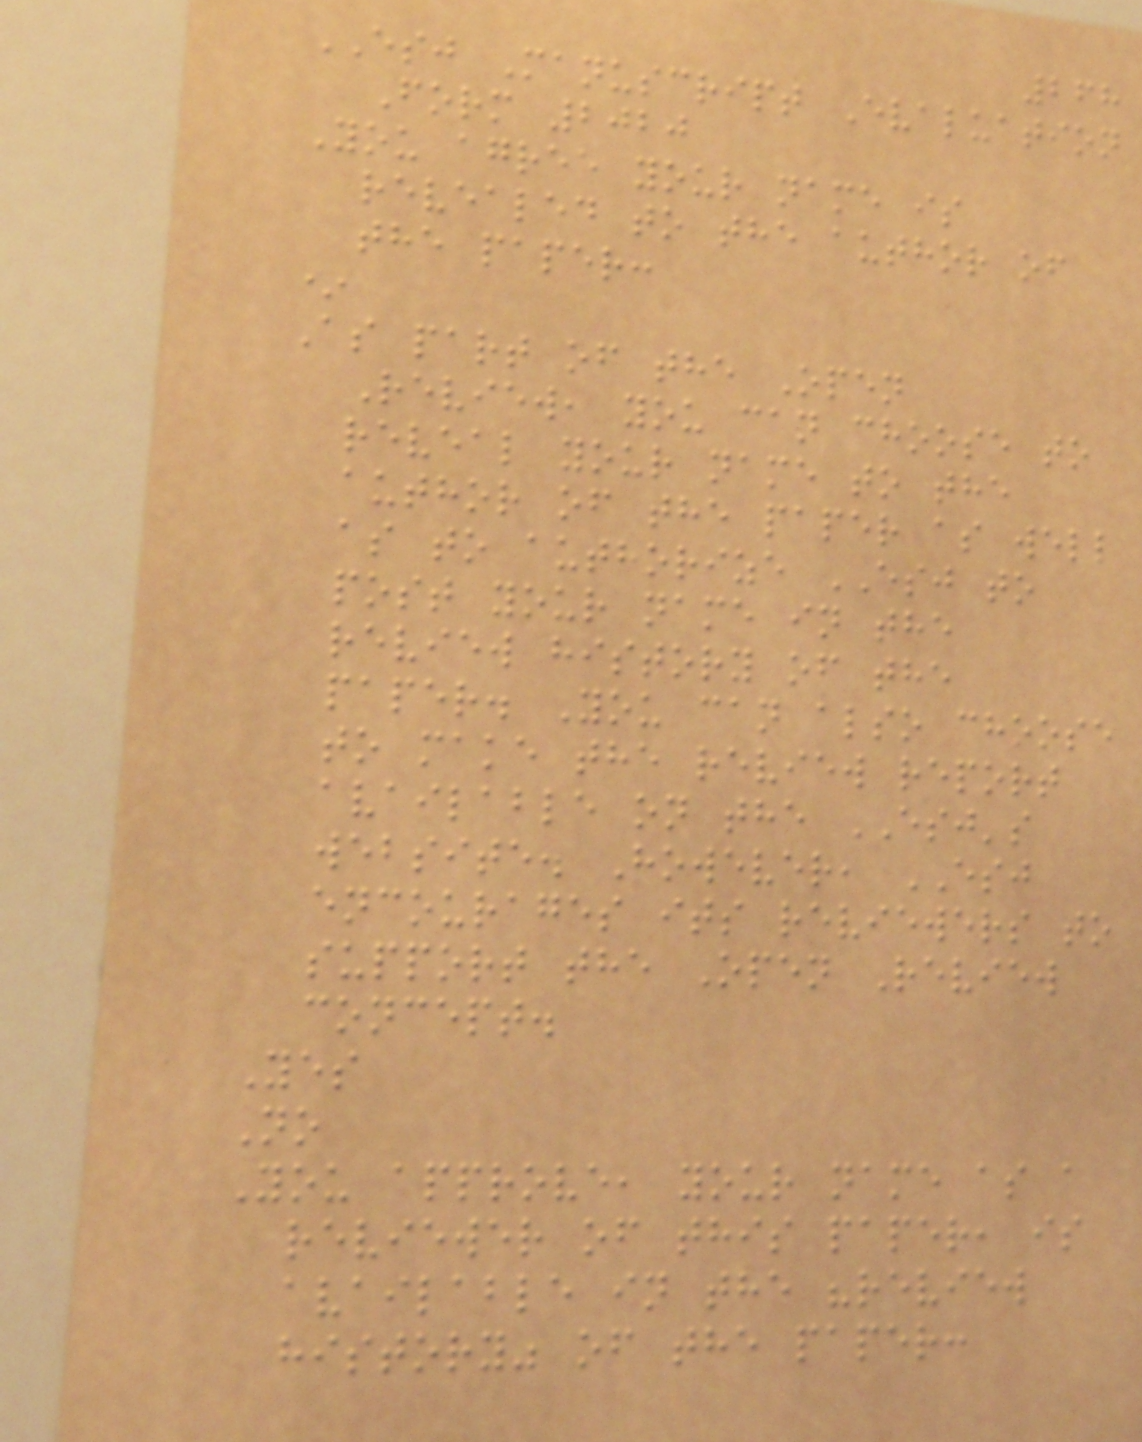268
ESJ Manuscript Evaluation
Form 2020
You agree your name is
revealed to the author of
the paper:
*
As part of the Open
Review, you can choose to
reveal your name to the
author of the paper as well
as to authorize ESJ to
post your name in the
review history of the
paper. You can also choose
to make the review report
available on the ESJ's
website. However, ESJ
encourages its reviewers to
support the Open Review
concept.
Yes
No
You approve, your name as a
reviewer of this paper, is
available in the "review
history" of the paper:
